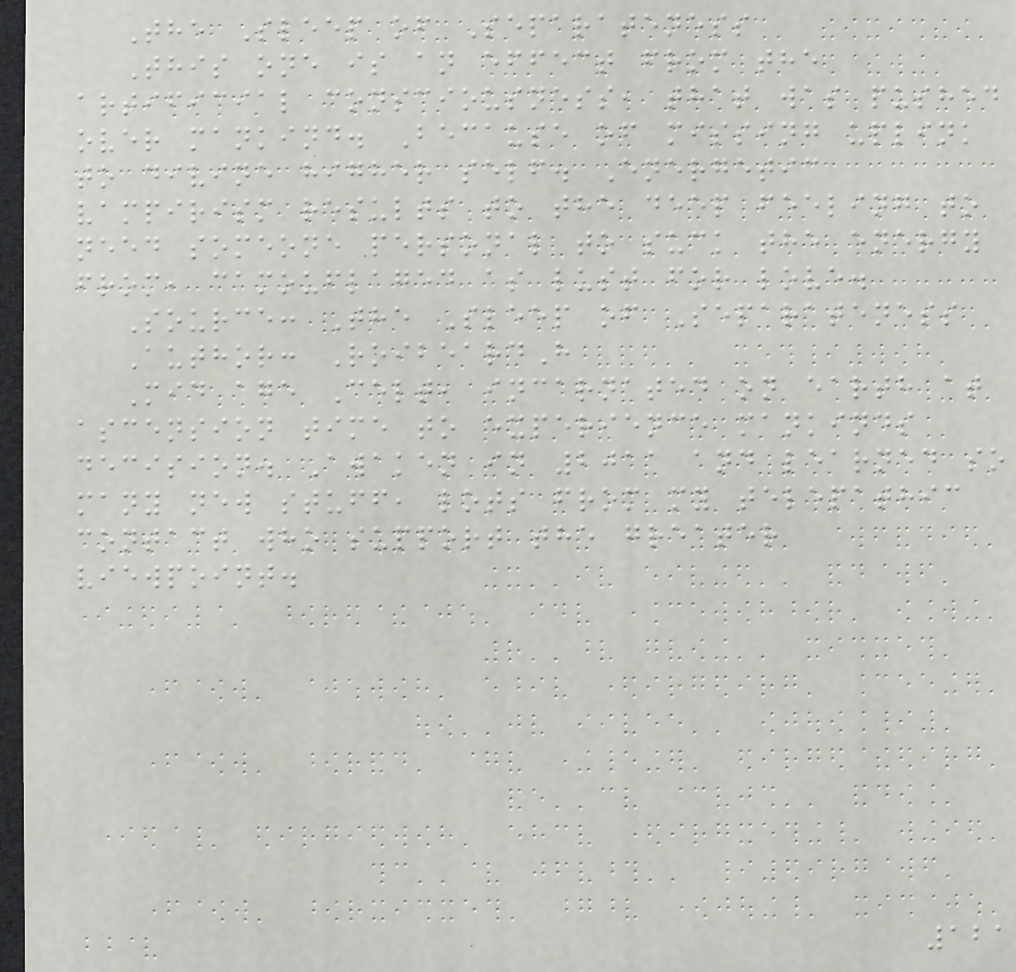The Sleep of Separateness
This one is an effect from the
artificial consciousness, that was pushed
over mankind. Because of missing uplink
to divine higher self. Energetic
vampirism results to the deep feeling to
need someone personal to suck the energy
from, camouflaged as lust for love.
Source: The Sleep of Separateness
Author: RoibeardH
Mid age Celt, incarnated on earth at
ascension time to experience mankinds
decision. Awaken in 2011 and learned so
many new stuff, lots from my telepathic
contact who support the greater
viewpoint.
121
